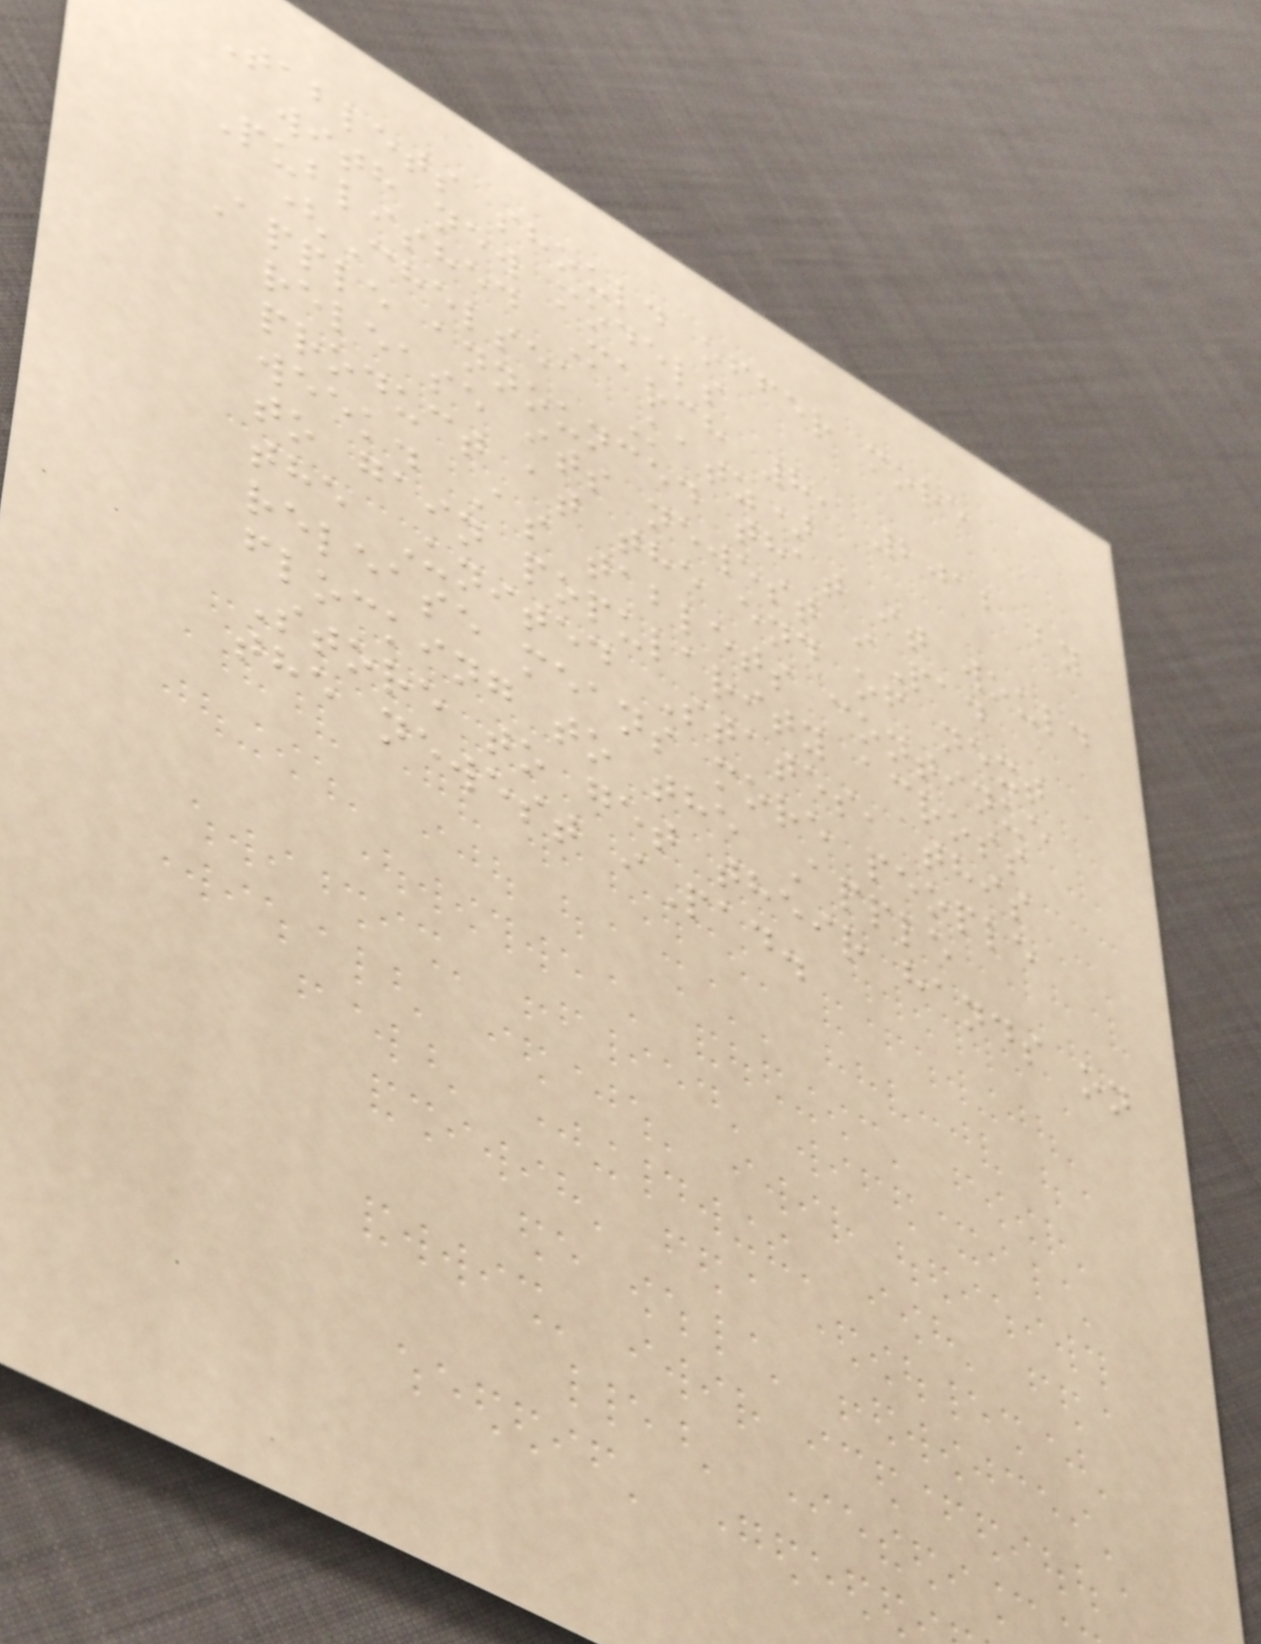Tablets should offer more
with new models
Published March 8, 2012 by
(Chelsea Katz)
Apple announced that it would
release its newest iPad
product at the end of next
week. As tablets continue
to gain popularity across
the United States, this
release means more people
flocking to the Apple
Store to get their hands on
the newest iPad.
